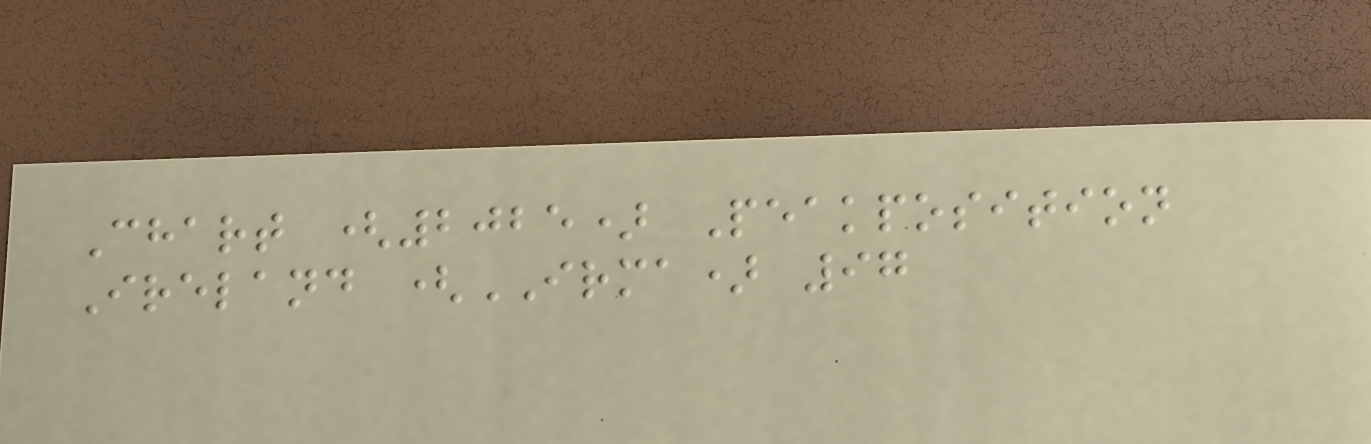Chart (2025) Peakposition
Ireland (IRMA) 97
